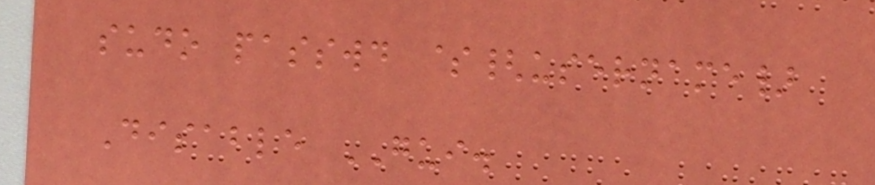sudo passwd ${username}
Disable GUI.
